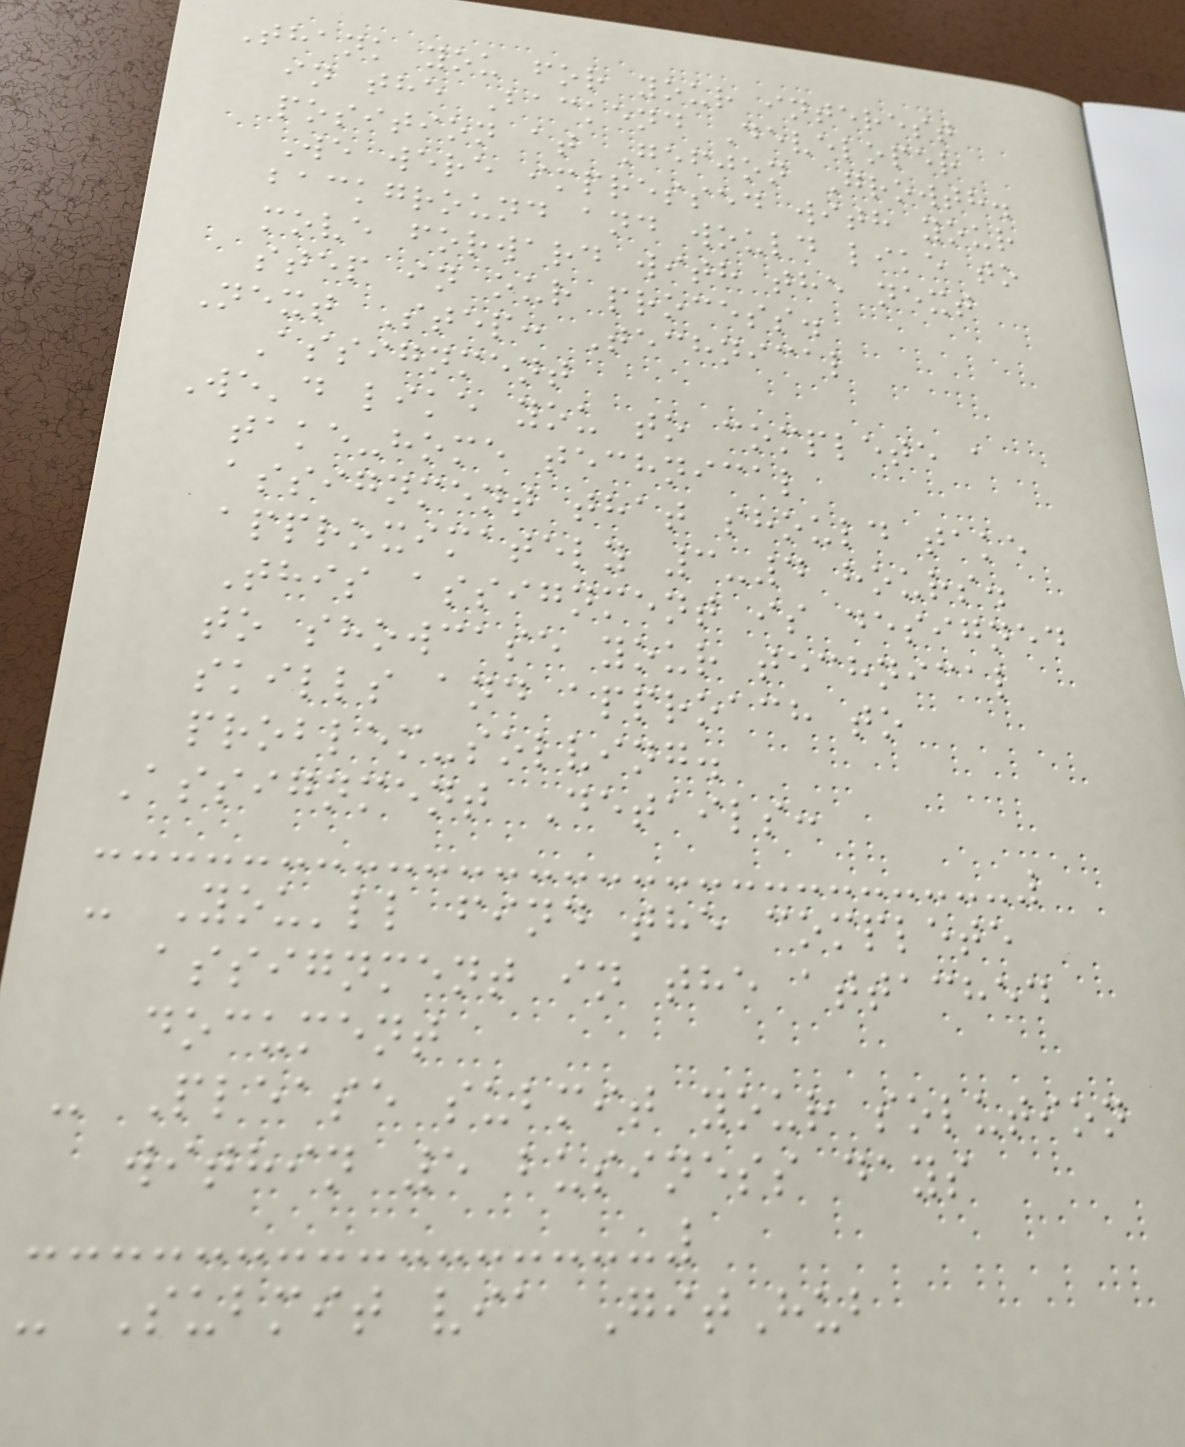Thank you for your interest
in the Backend Developer
position at Gefjon Growth.
We were impressed with your
background and would like to
move forward with the next
step in our process.
Next Step: Technical
Assignment
We'd like you to complete a
take-home technical
assignment that should take
approximately 3-4 hours.
This assignment is designed
to showcase your technical
skills and approach to
problem-solving.
Assignment Details:
- You'll find the complete
assignment in the attached
document
- Please submit your solution
within 5 business days
- Submit via GitHub
